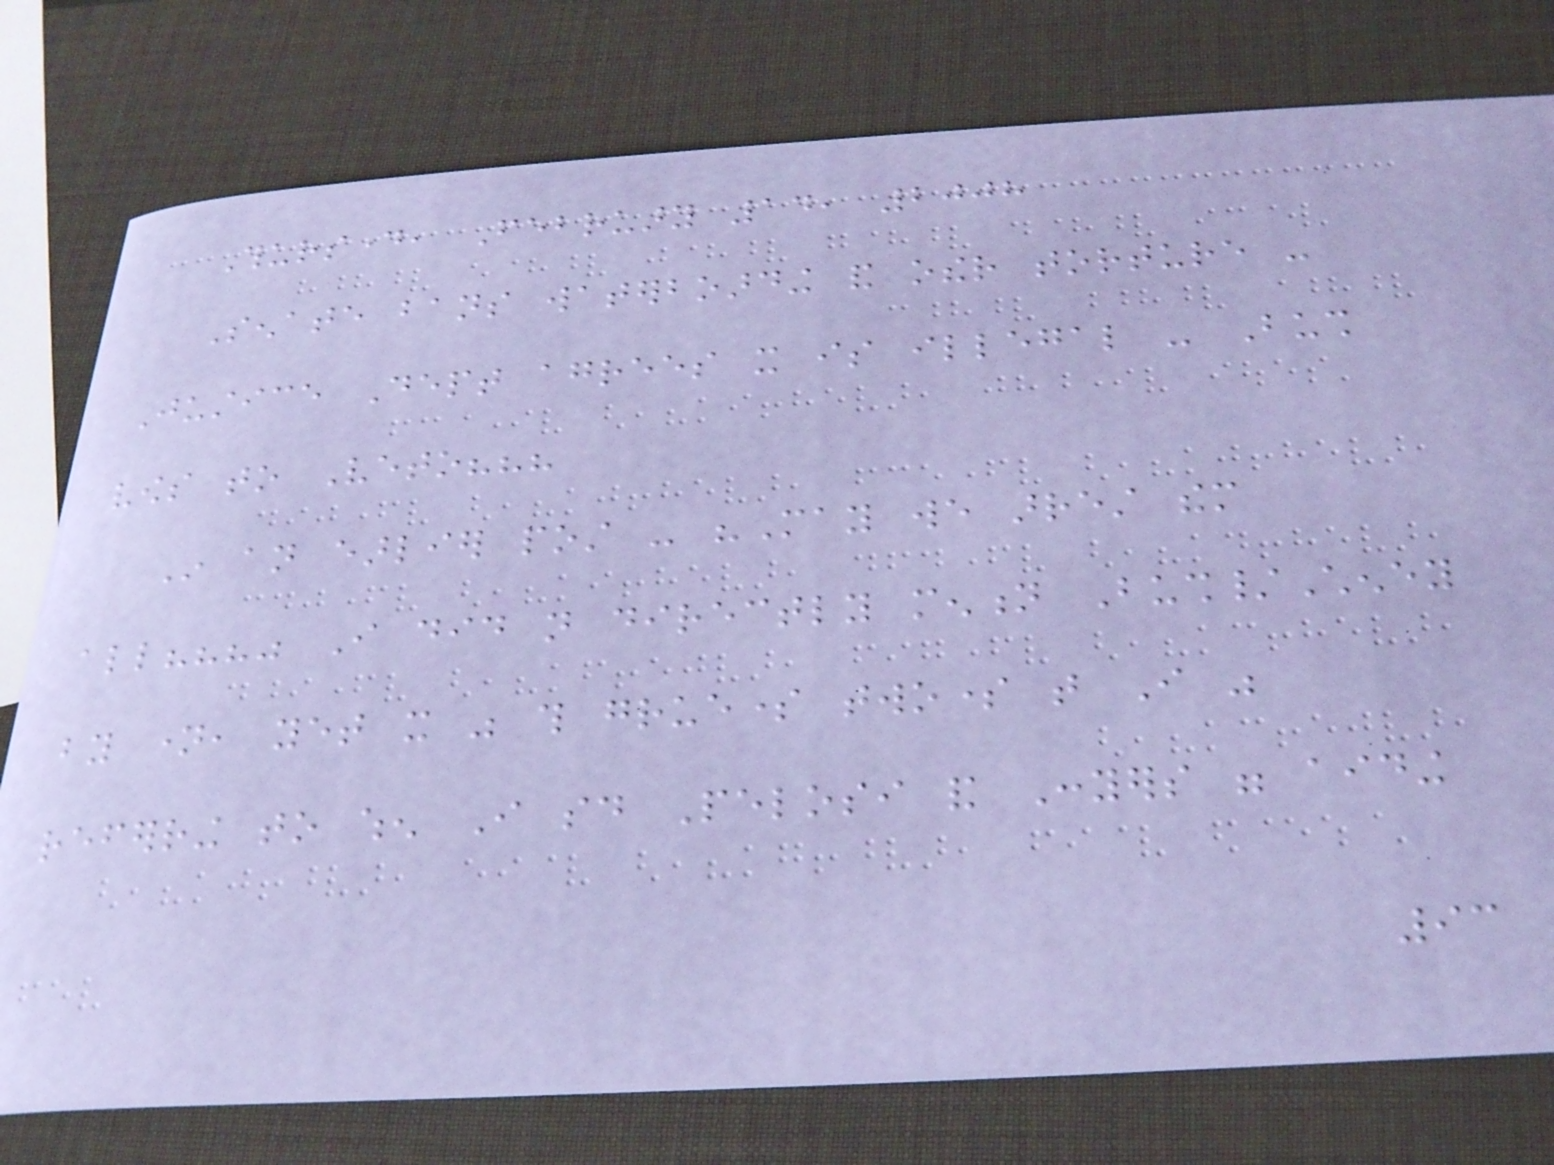Thursday, February 14, 2008
Senate bans waterboarding and other torture -
Justice Dept agrees it is illegal - Bush
vows to Veto???
In an earlier post - "May we arrest them
all???" I did not directly mention Bush/Cheney
by name, yet it was this gruesome twosome that I was
referring to when I said Pelosi and Conyers were aiding
93
